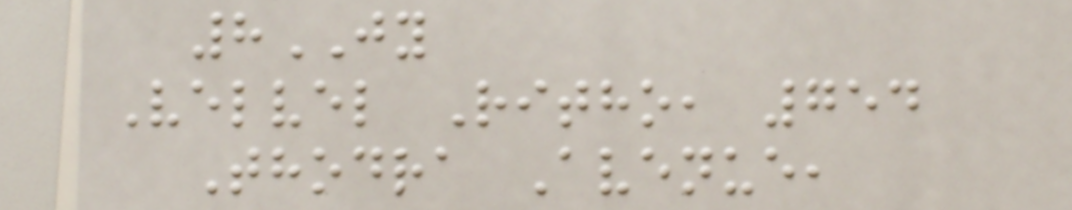8JY
Velvel Ritho, 754
Thodra Avenue,
